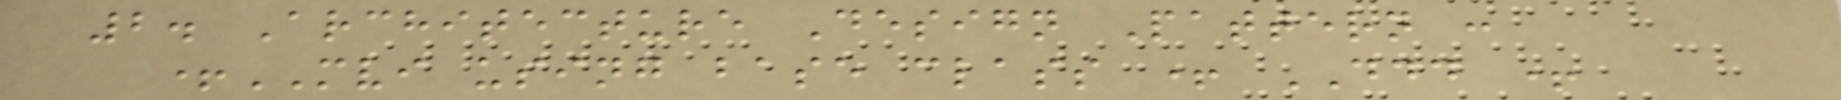2. Architecture Design Pattern :
+MVI using base class + DDD +
